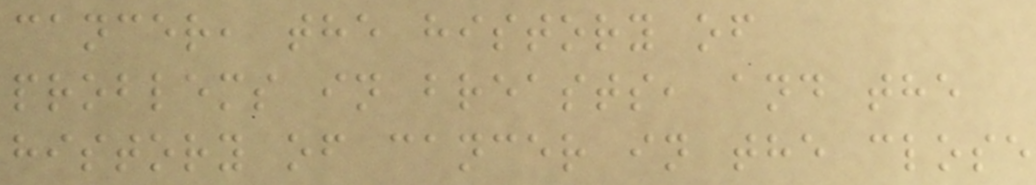cancer, the history of
problems in breasts, and the
history of cancer in the close
